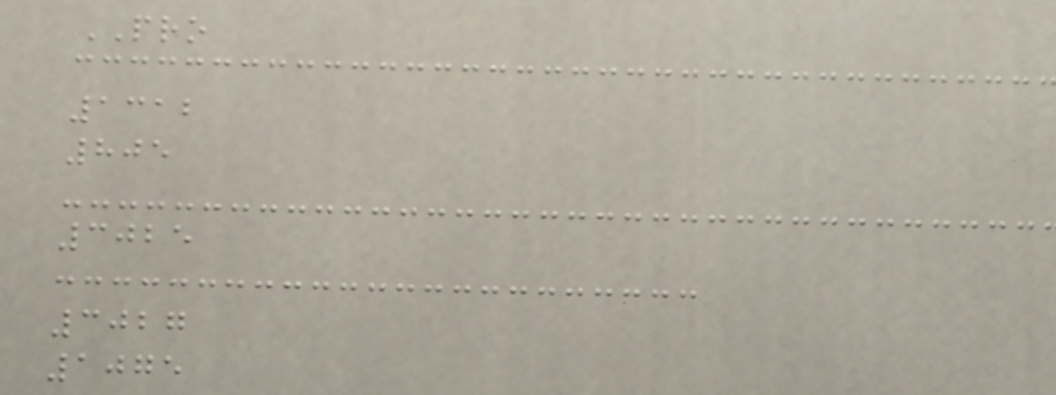PRO
1312
805
3025
3027
1075
